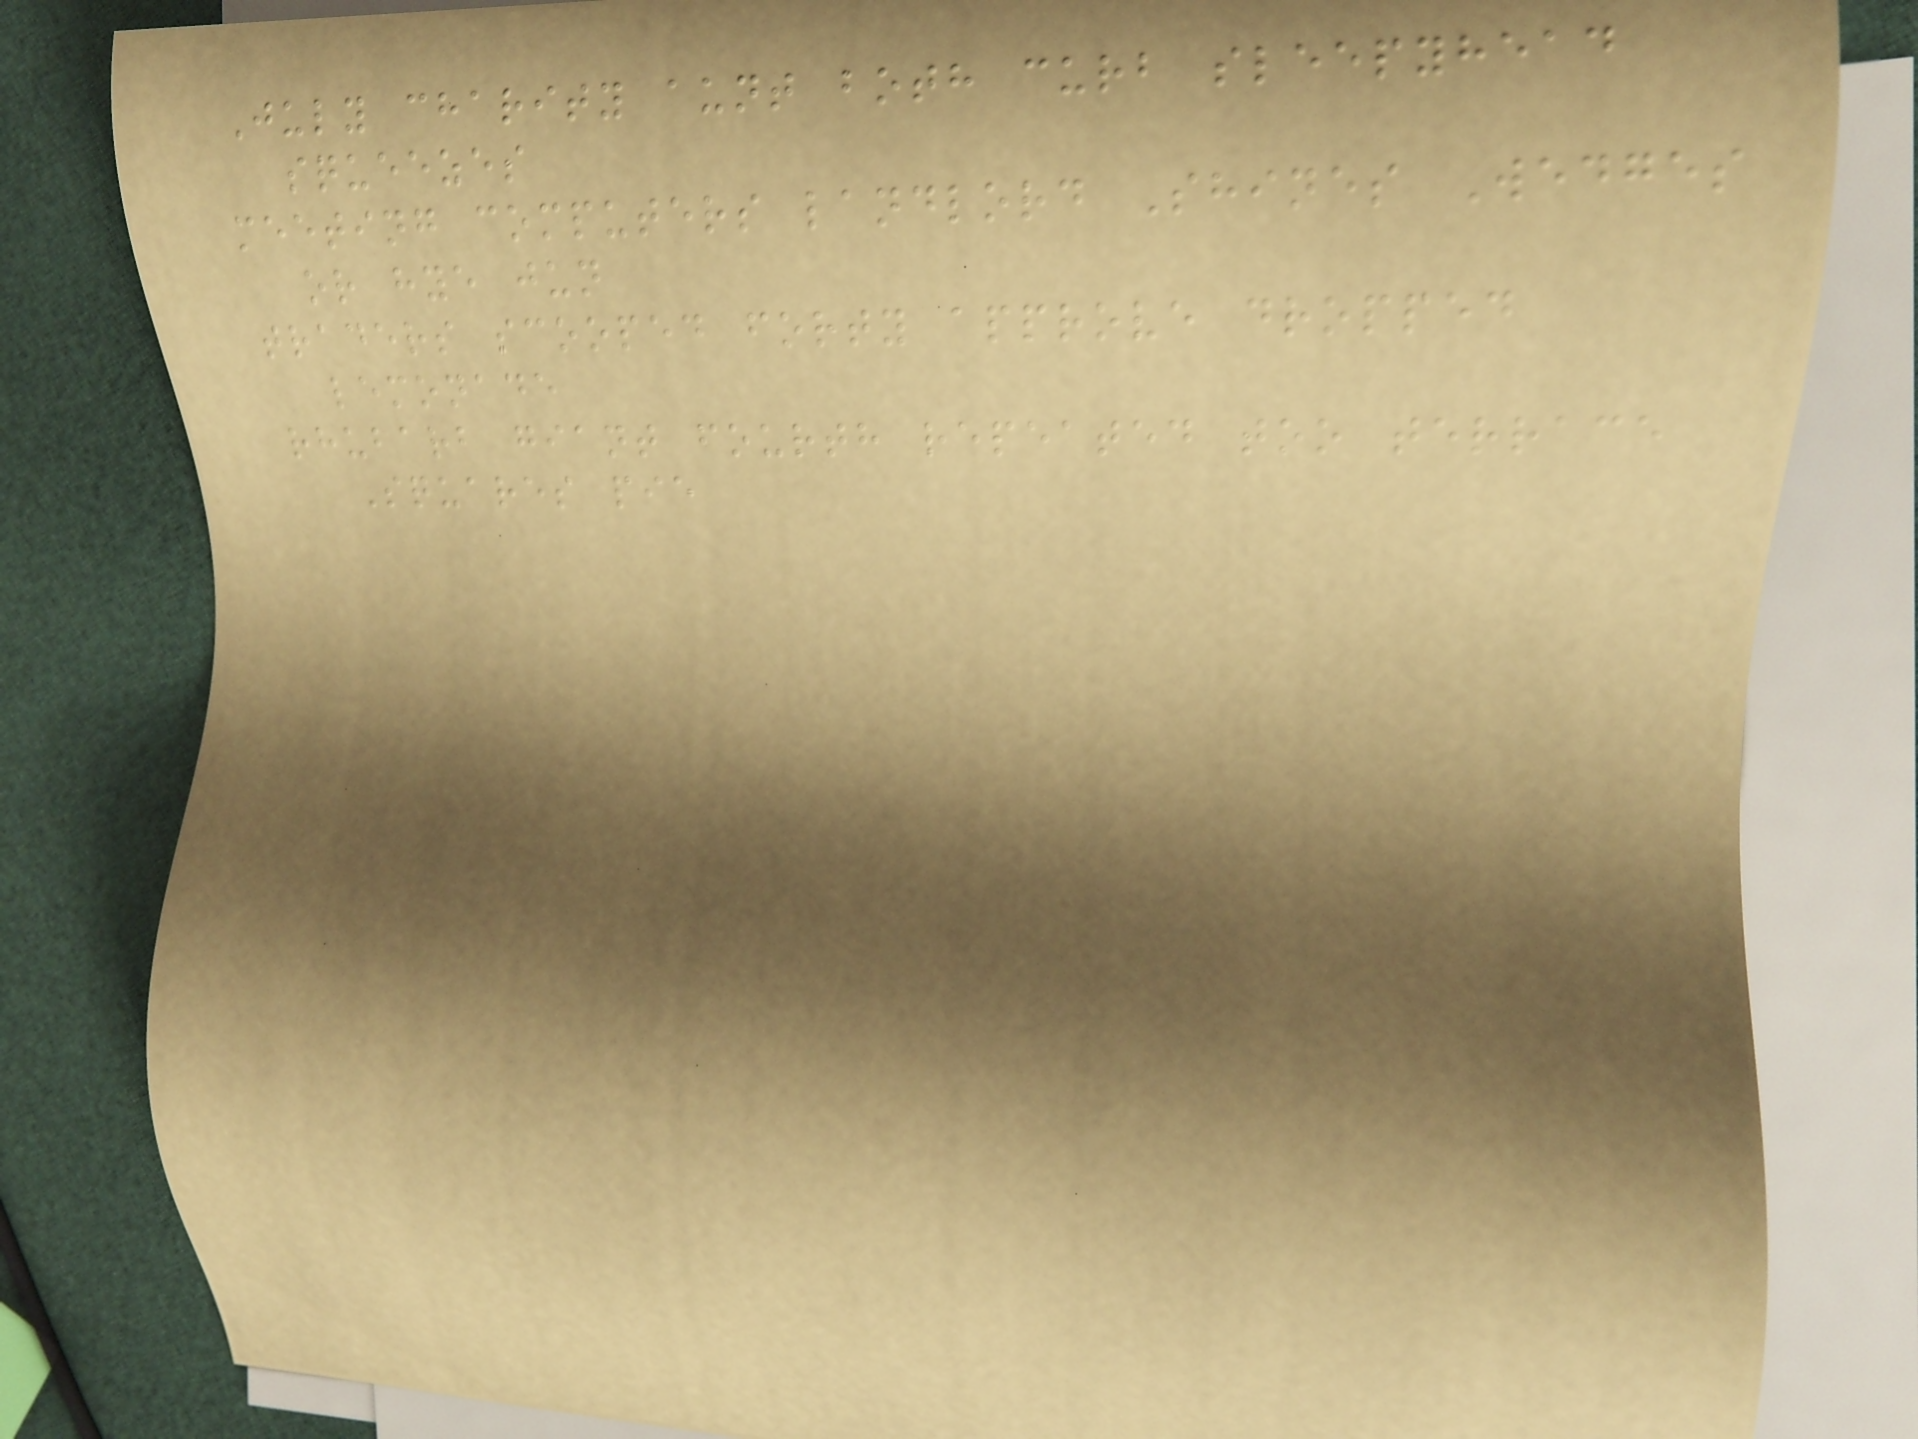July charity aunt both curb sleepyhead
squeezes
meeting computers landlord Shines Wedges
or hye jun
traders scooped forty approve dropped
lemonade
rhubarb giant fourth repeated too terrace
Squares pie
